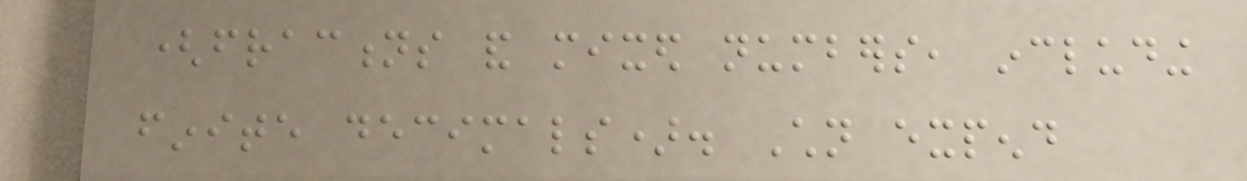(fractions and mixed numbers, including
finite decimals). Children expend
